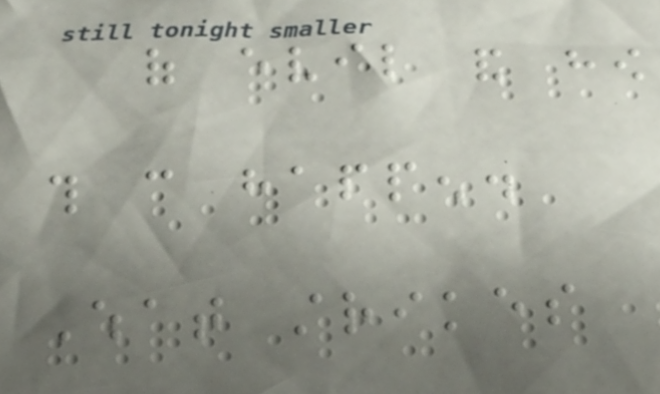of evil and how
this can happen.
What strikes
